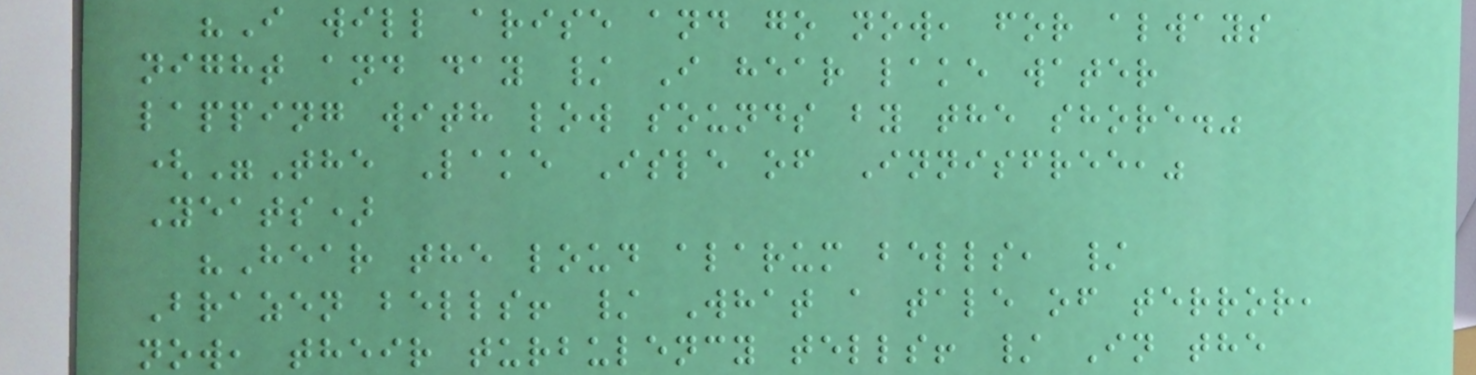"I will arise and go now, for always
night and day / I hear lake water
lapping with low sounds by the shore."
("The Lake Isle of Innisfree,"
Yeats)
"Hear the loud alarum bells, /
Brazen bells! / What a tale of terror,
now, their turbulency tells! / In the
